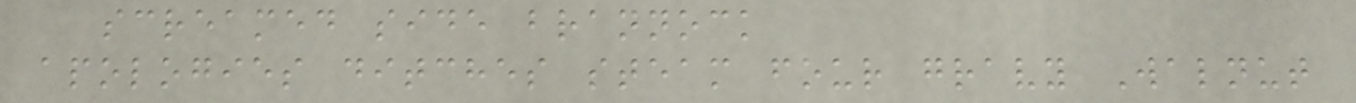screamed side brannock
apologies ditches steam four gravy Walnut
